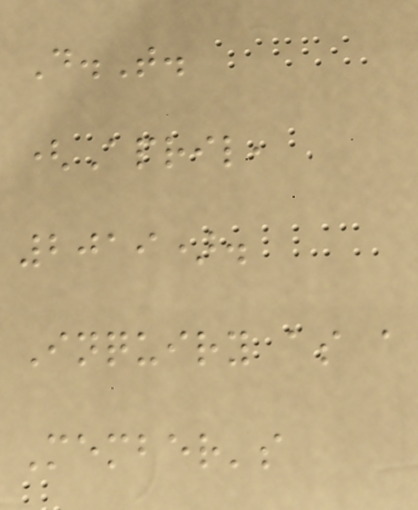D.T.
(April,
2019).
Inquiry as a
Member's
